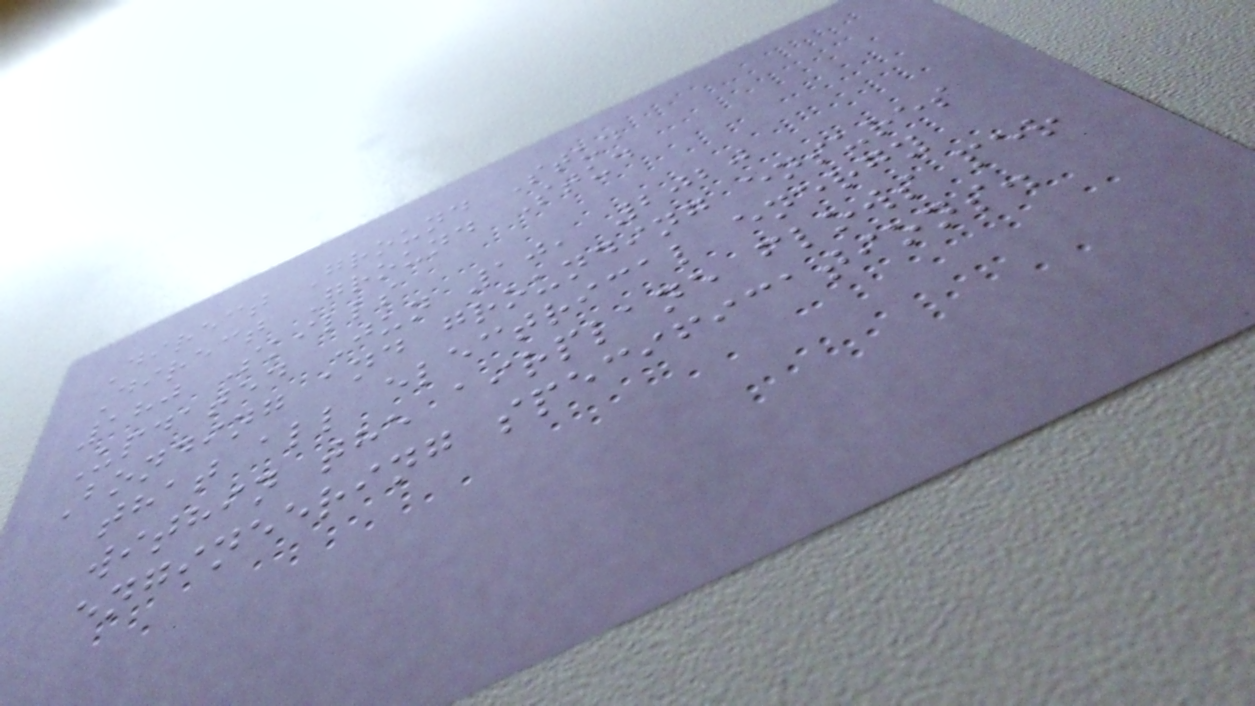Direct Ground Stud
Direct Ground Stud
180 Skills
Updated Jun 10, 2020
Bonding and grounding ensures
that all electrical energy
within the airplane flows per
engineering specifications.
